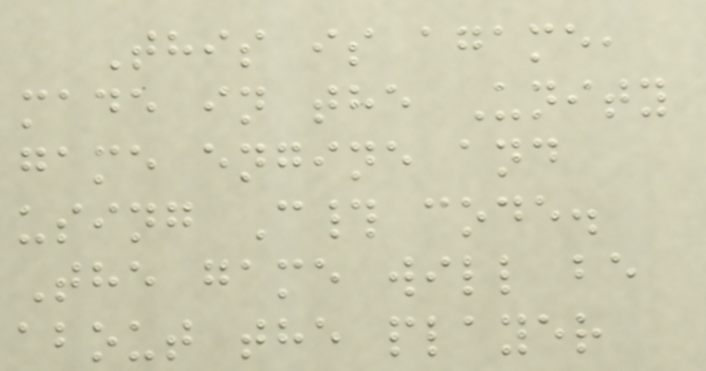This is agame,
made in the Unity
game engine and
using C# code.
The game will be
about the player
